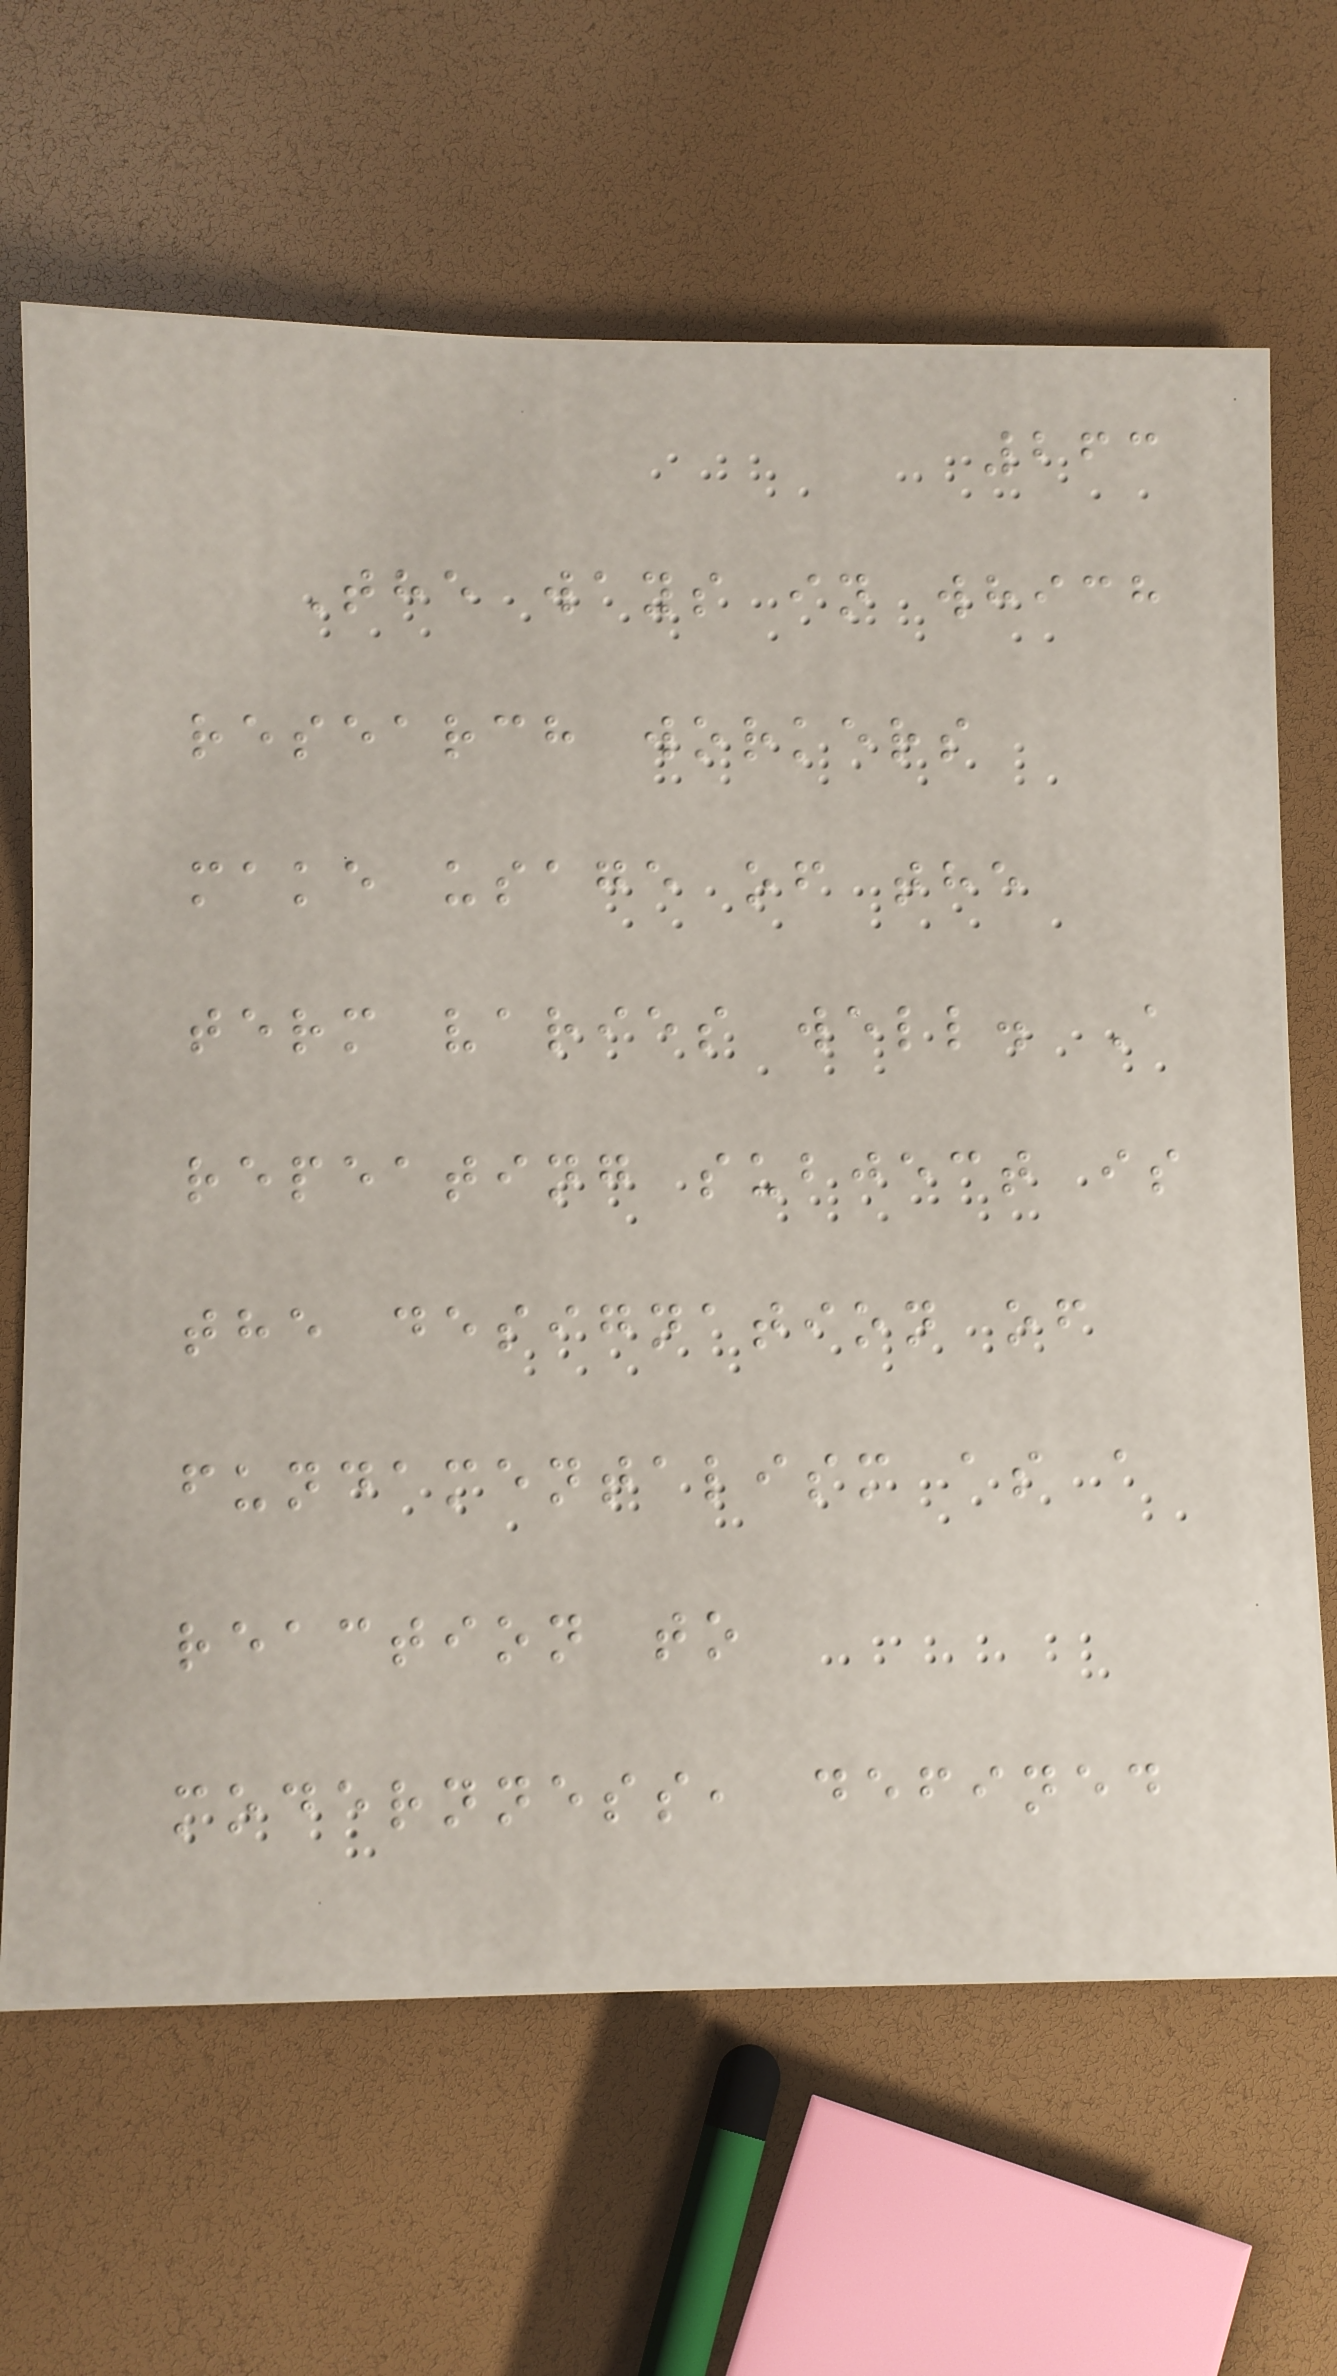263
The ways in which
research workers
make usage of the
term varies well. A
repeating subject is
the designation of
fundamentalism as a
reaction to
modernness, defined
